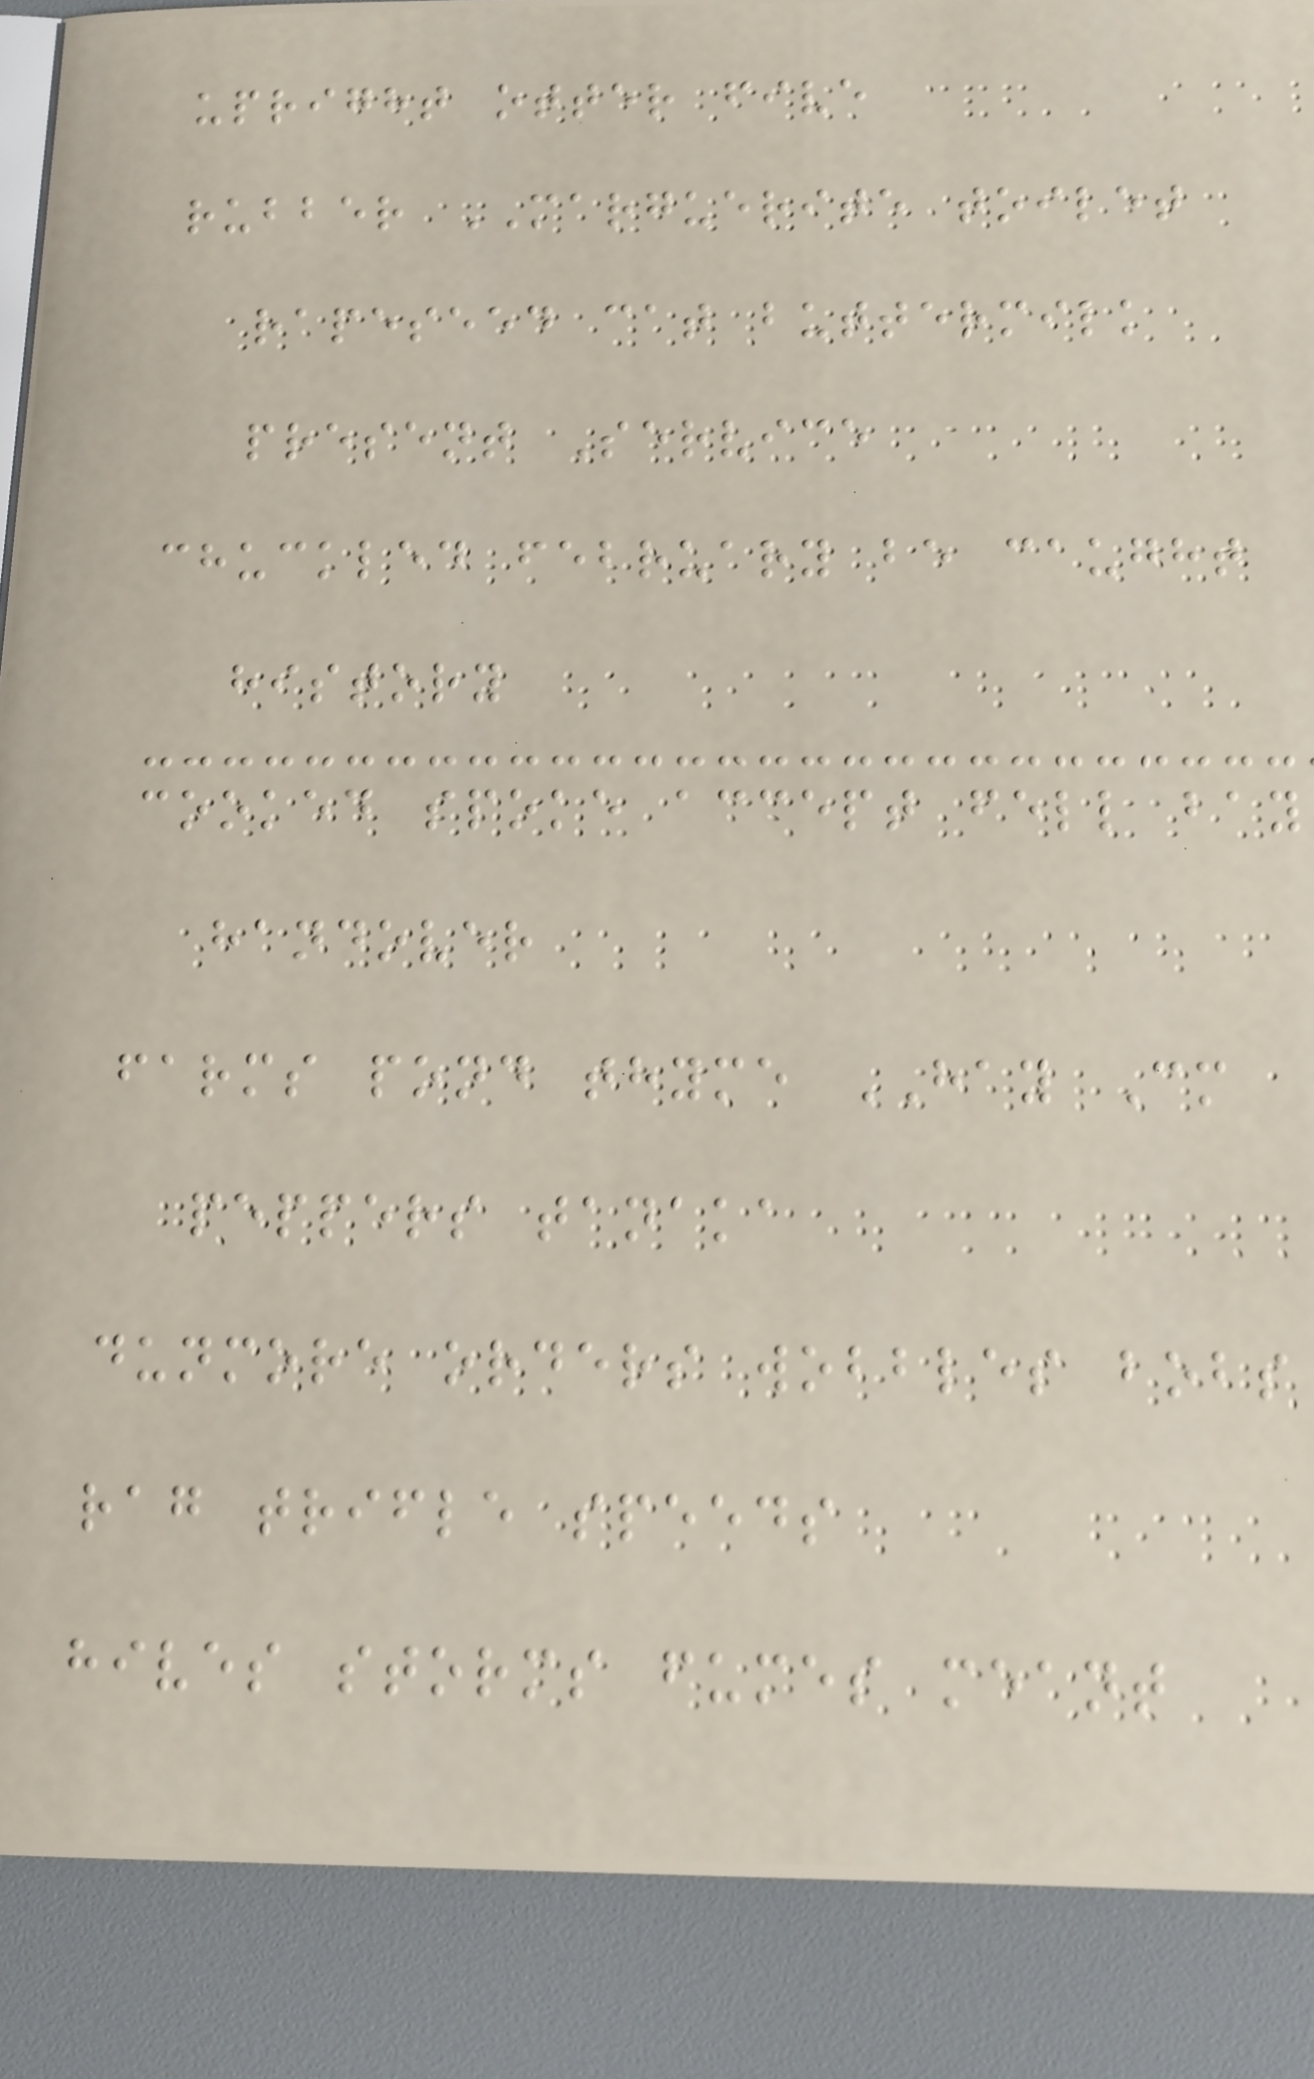upright otter five
rubber MARGUERITE toilet
rapeseed cat buttermilk
present Service
chuckled february be caught
history
cooked spoke accept fell bay
handover
farms pond thyme HAY Cm
peppers tanaka
dunmore orders wobbles bobs
rag trifle speeds
hives storms fumes meant
